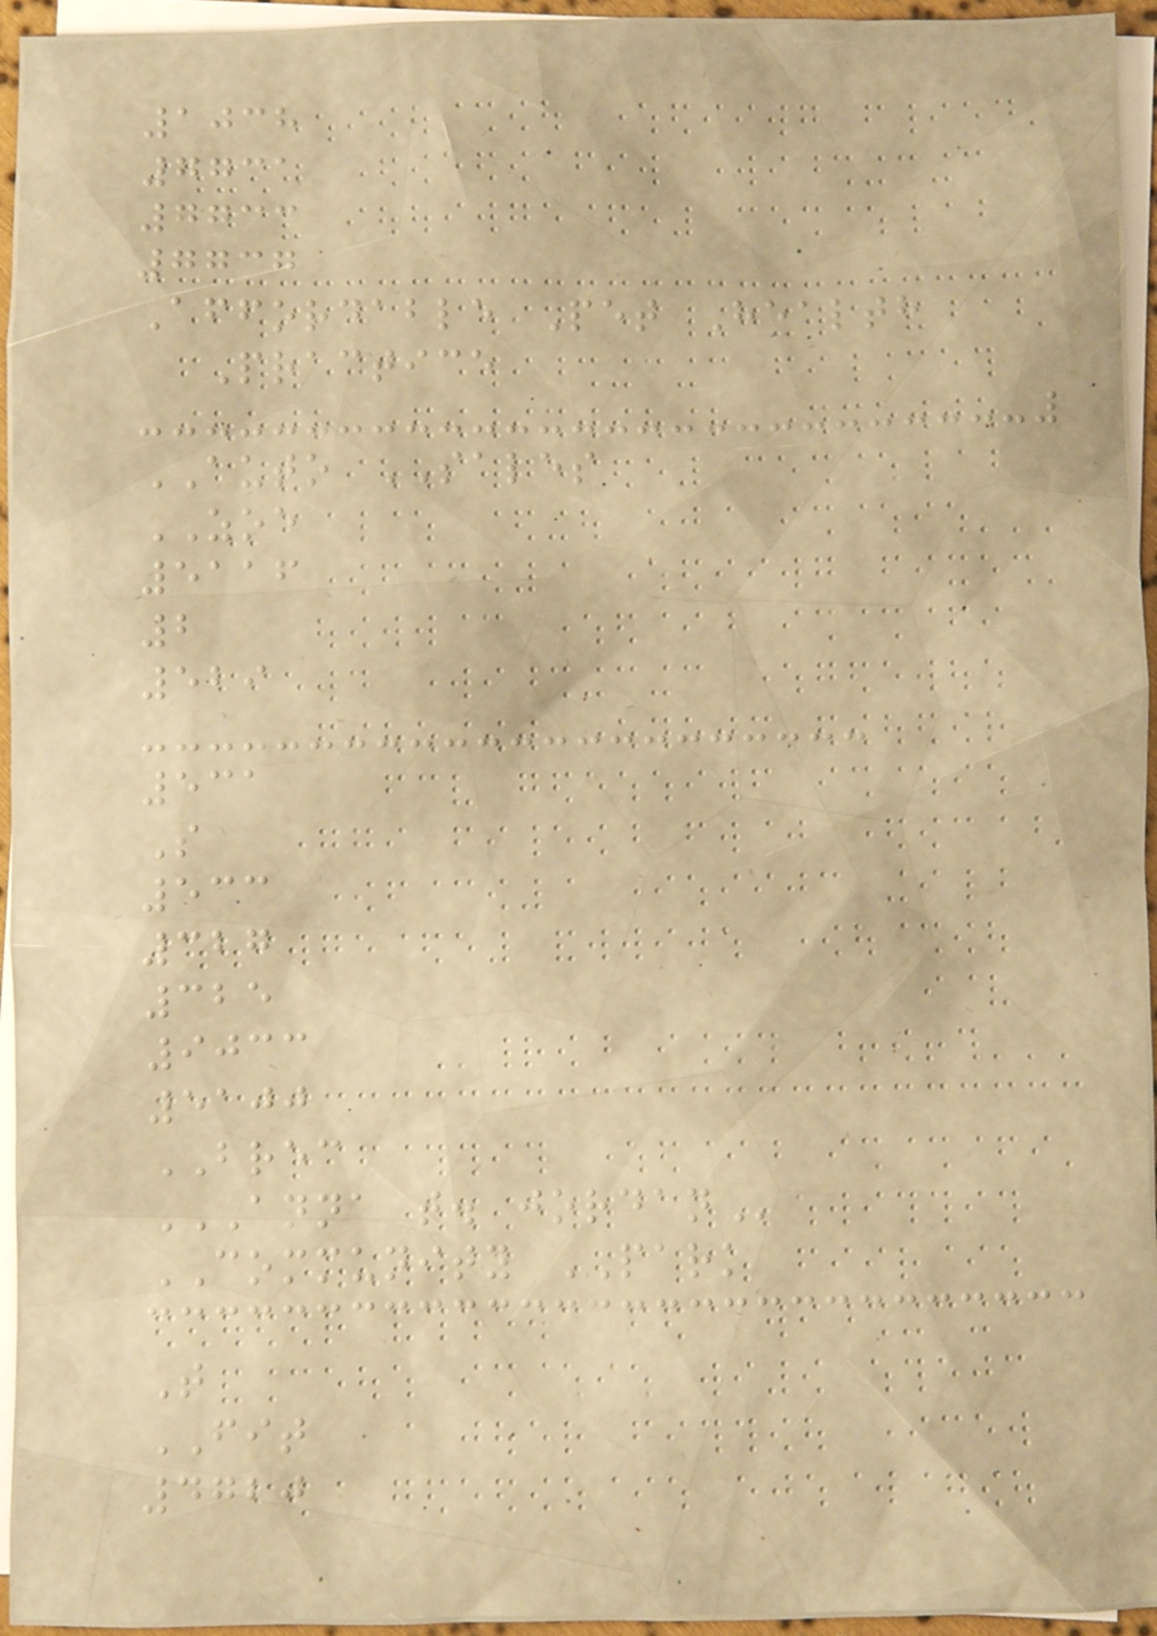1038
7731
7733
7737
Affordable Pet Health
Practice
AUTO SALES
ZOE
5116
2
529
531
S
533
327
325
9033
5100
BREC
ANNA T. JORDAN
COMMUNITY PARK
T
FIT
4720
